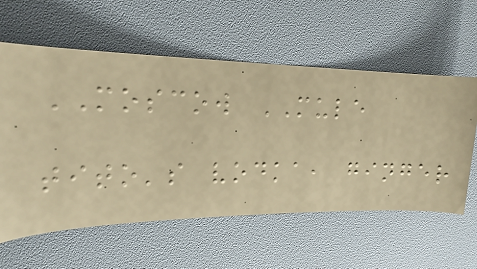MOSCOW MULE
tito's vodka, ginger
